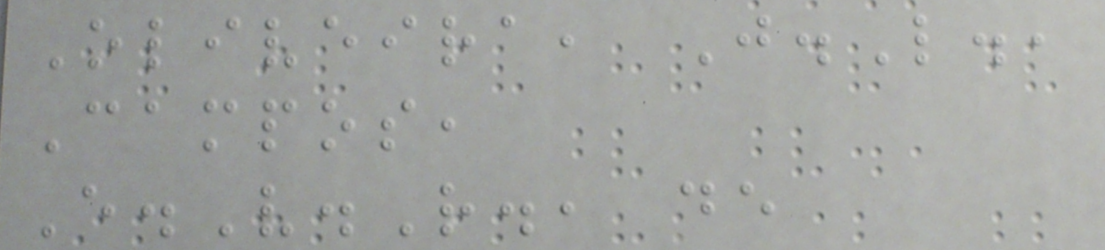Oliveira, J.L.,
Campos,
E.V.R., de
